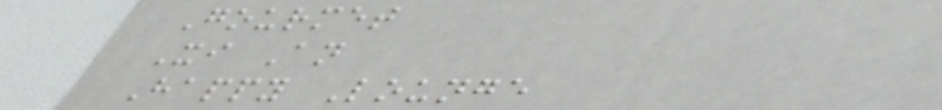Gourmet
Xi An
Happy Lounge
